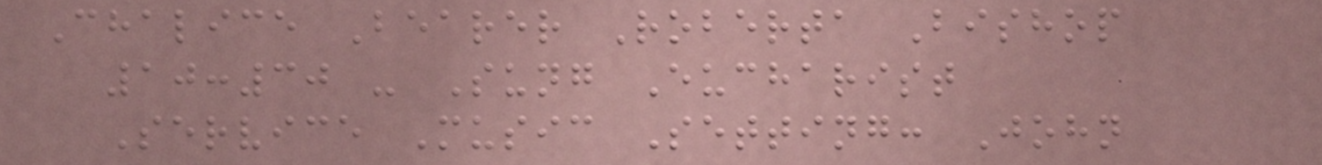Chalice Bearer Roberta Bishop
10:30 - Sung Eucharist
Service Music Setting: John
